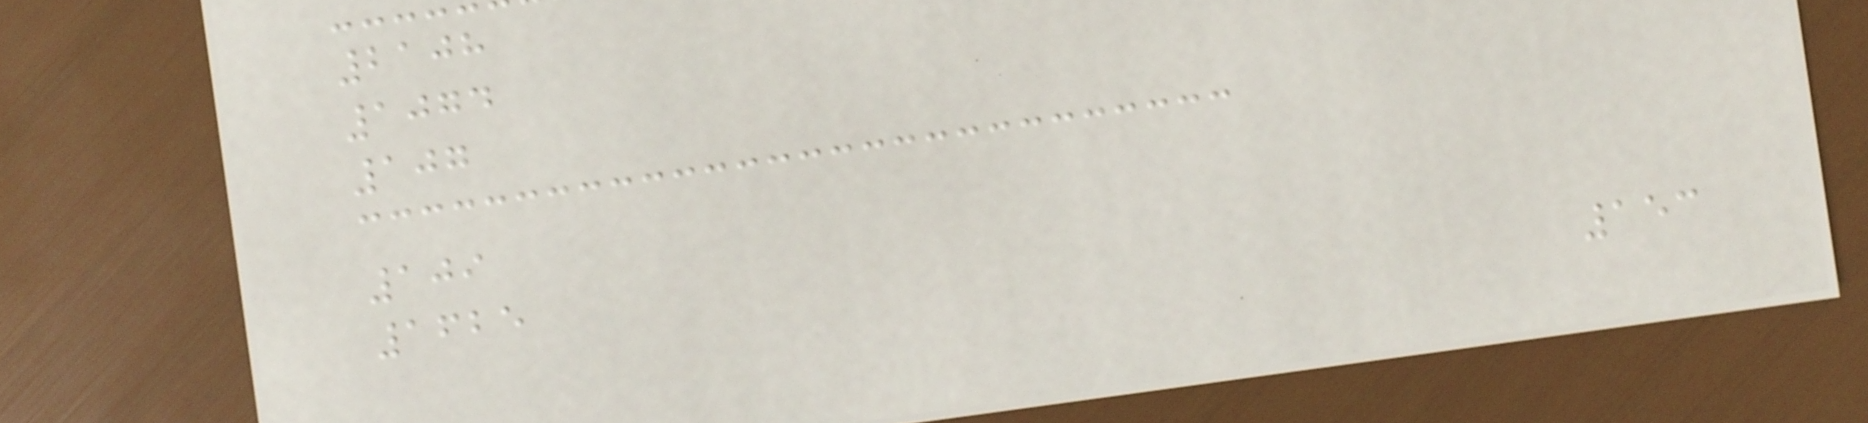2108
1074
107
109
1625
153
